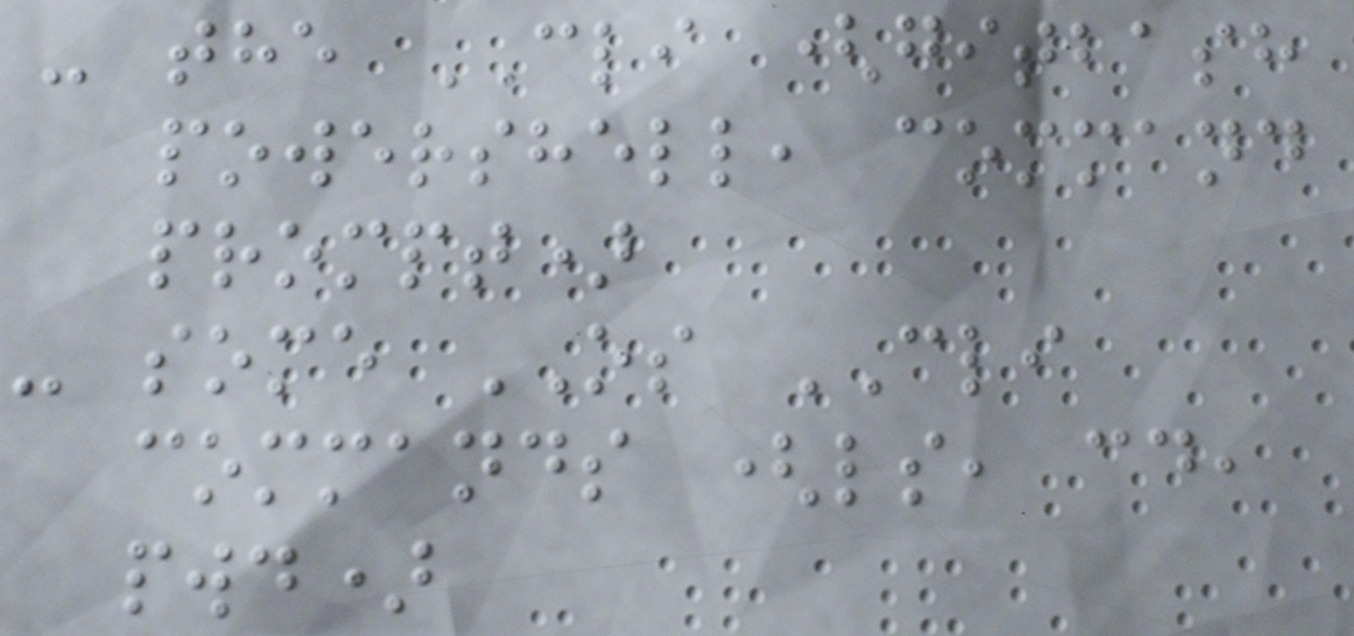- the CLI (gitbash
powershell, command
prompt)
- some OS CLI
commands (ls, cd,
pwd)
